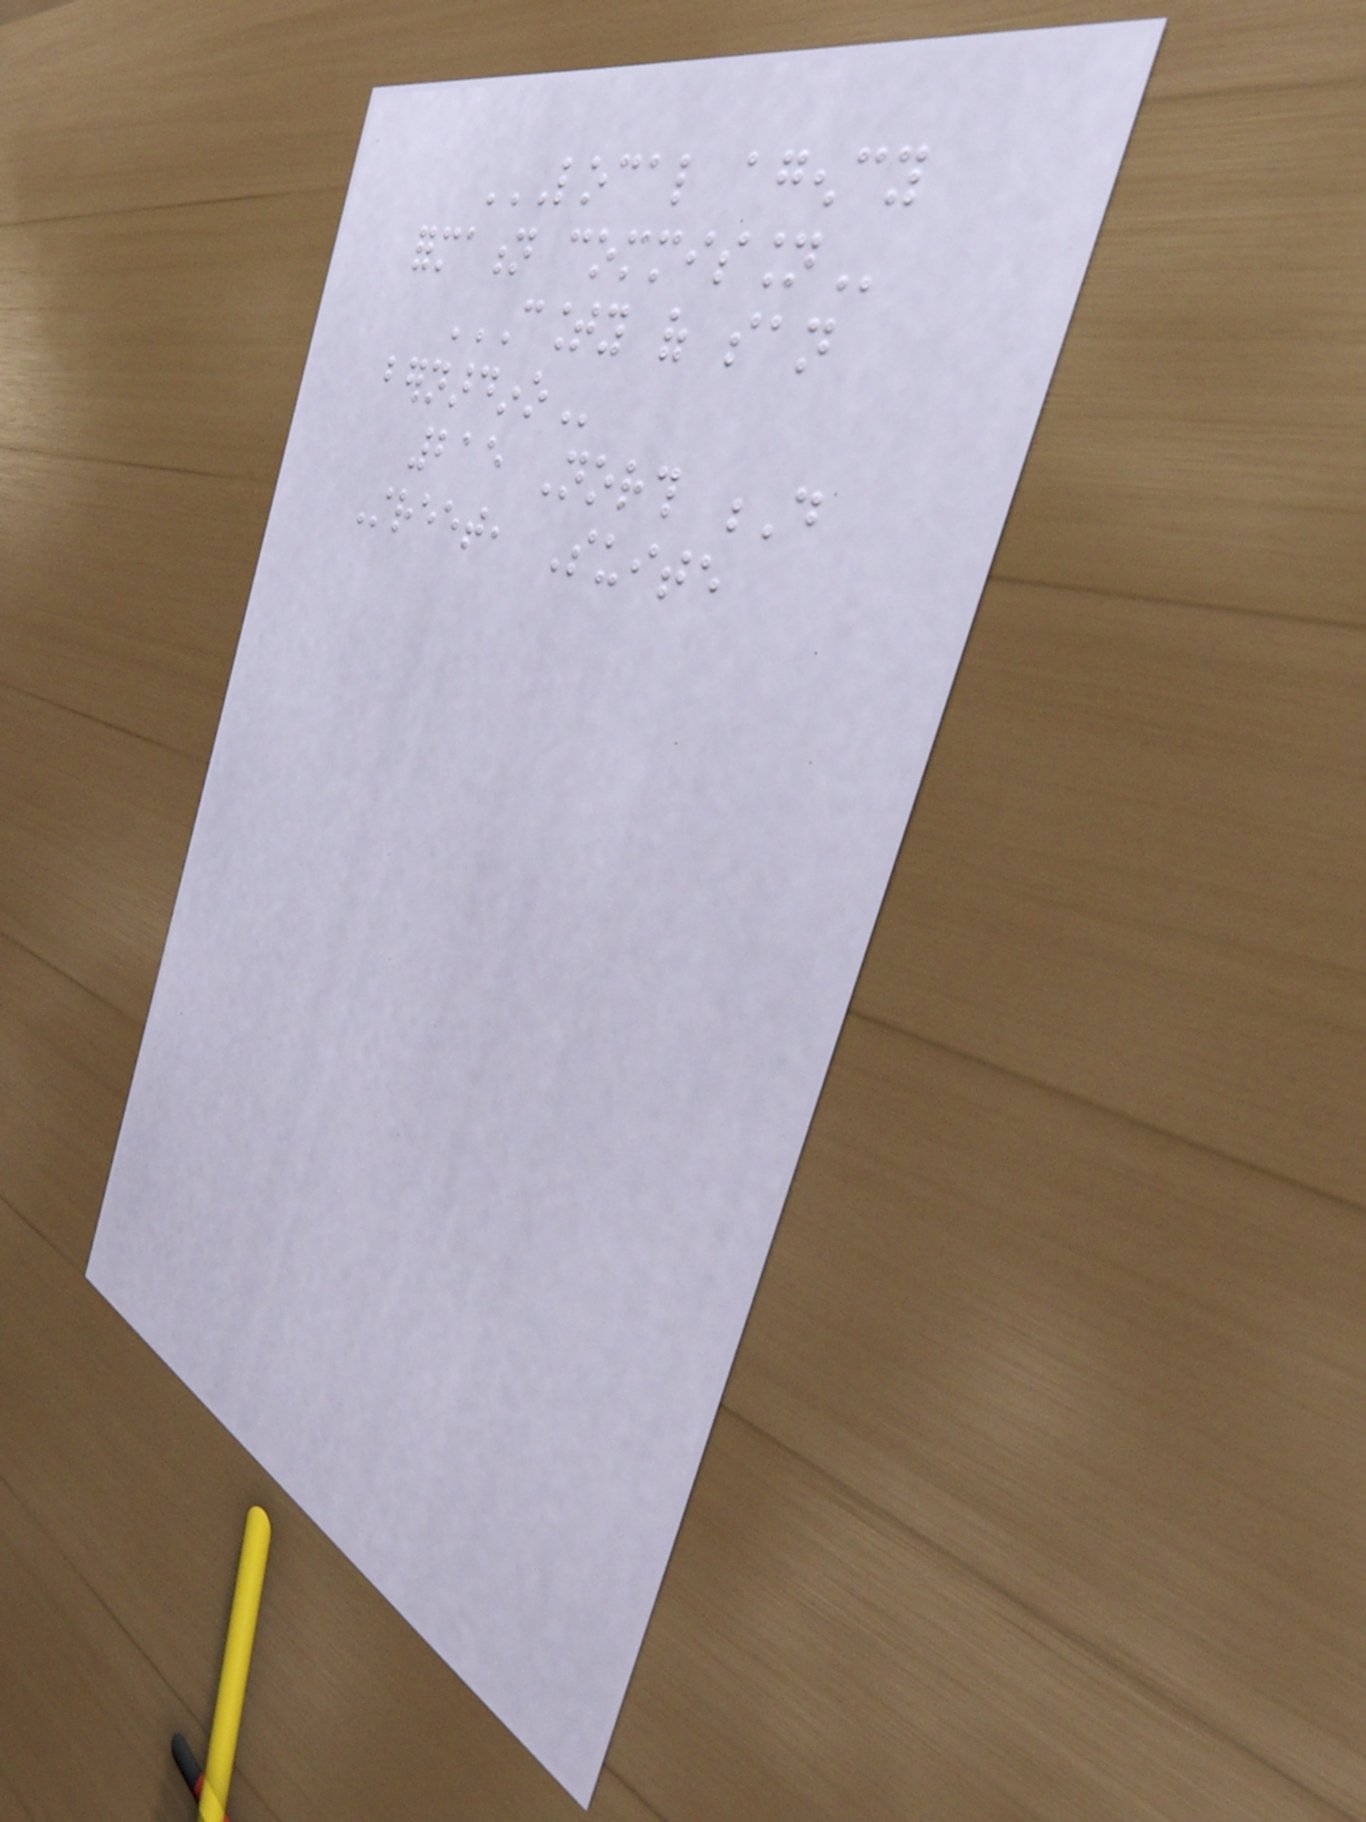LOCAL AGENCY
FORMATION COMMISSION
COUNTY OF SAN
BERNARDINO
215 North D
Street, Suite
